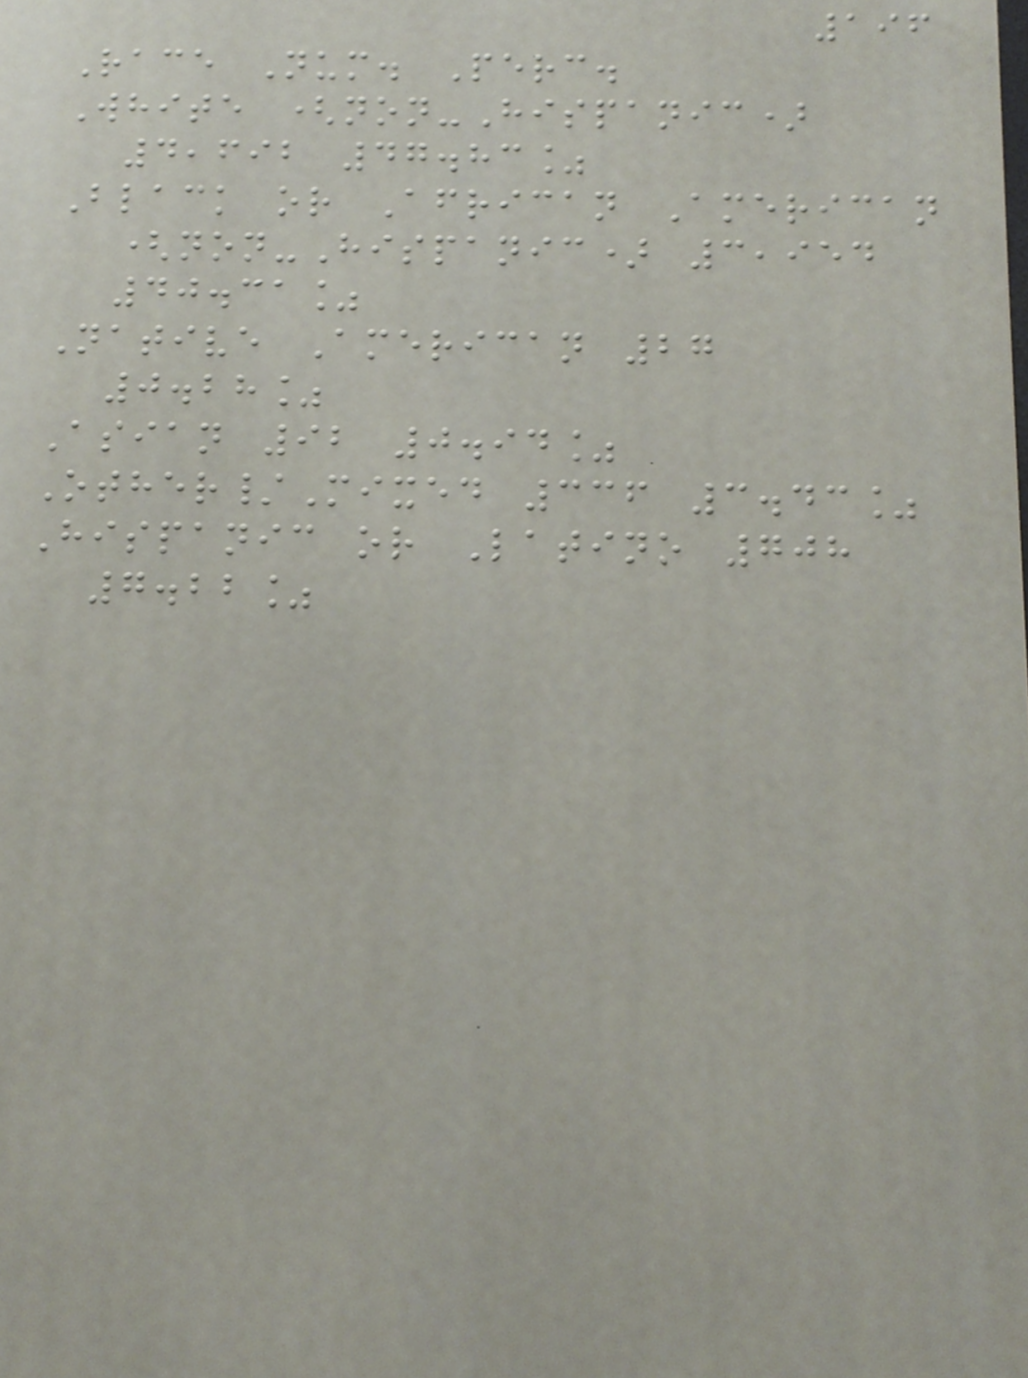196
Race Num. Perc.
White (non-Hispanic)
4,692 47.83%
Black or African American
(non-Hispanic) 3,954
40.31%
Native American 27
0.28%
Asian 92 0.94%
Other/Mixed 336 3.43%
Hispanic or Latino 708
7.22%
